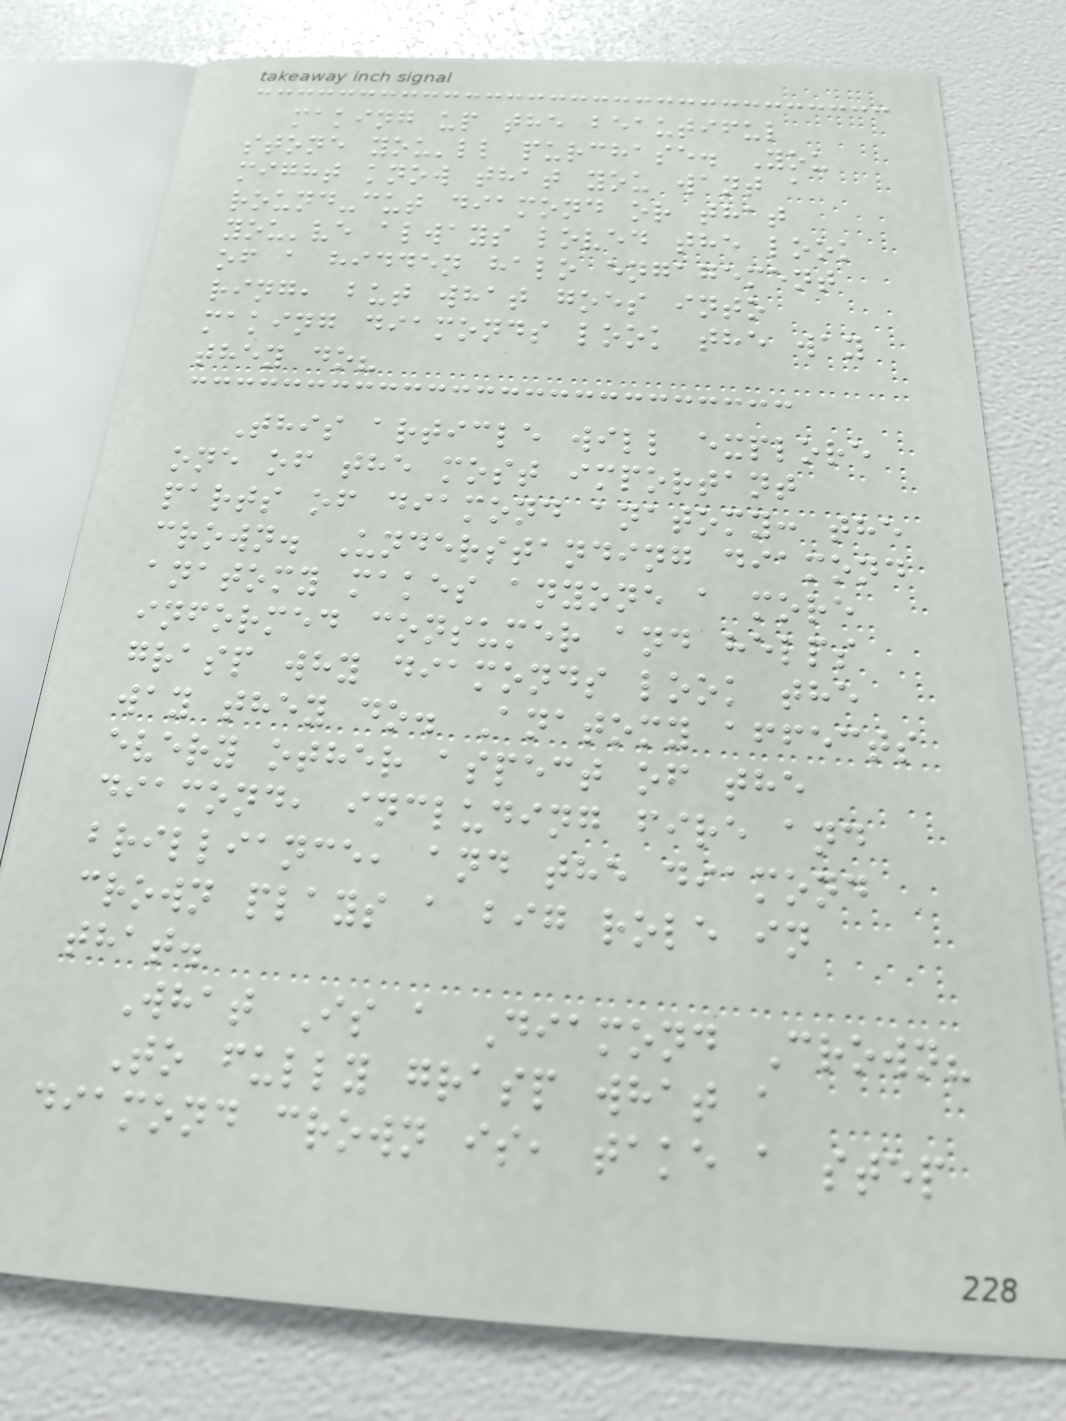making up the beautiful
stone you'll purchase. You
might know that you want a
round-cut diamond or that
you've always loved the look
of a hidden halo engagement
ring, but what goes into
making diamonds look the way
they do?
This article will explore
one of the most important
parts of diamond anatomy: the
crown. Understanding diamond
anatomy makes anyone a more
informed consumer and helps
grasp why diamonds look the
way they do. Anatomy affects
every other aspect of the
diamond, including fire and
brilliance, and the diamond
crown plays a big role in
that.
What Is a Diamond Crown?
To fully grasp what a
diamond crown is, take a step
